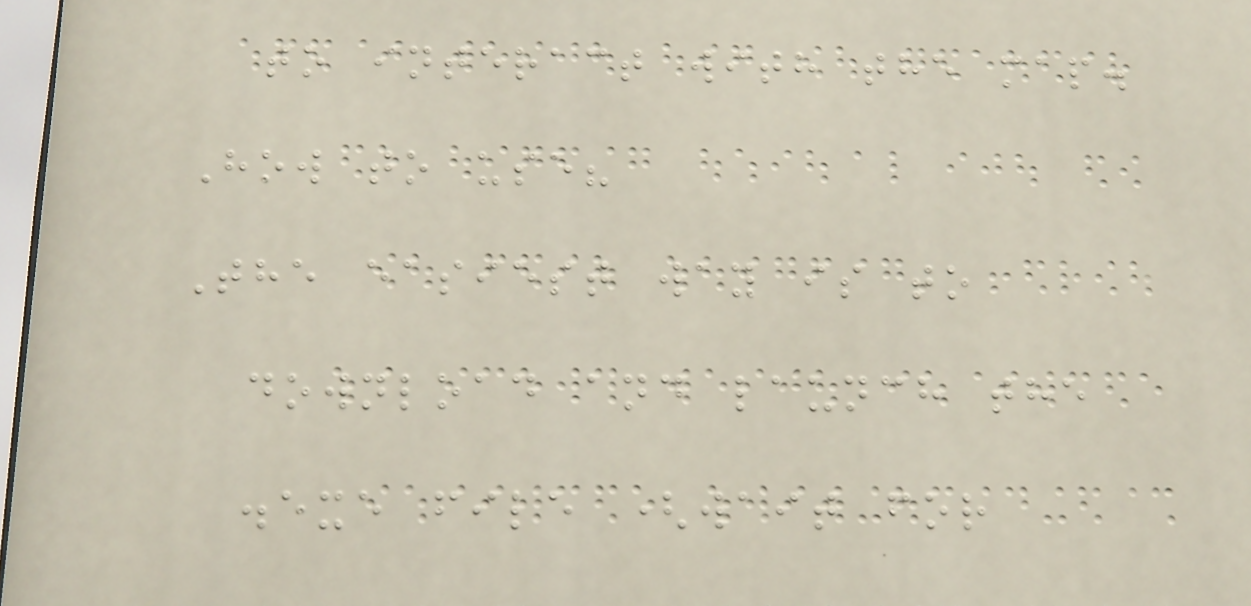to interact with the map.
How to use?
The easiest way is to
download and launch the
.exe file (wait for
